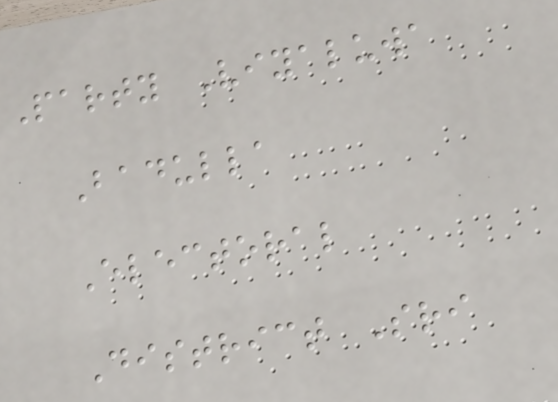Party Viyaluwa
Badulla
Electoral
District Sri
